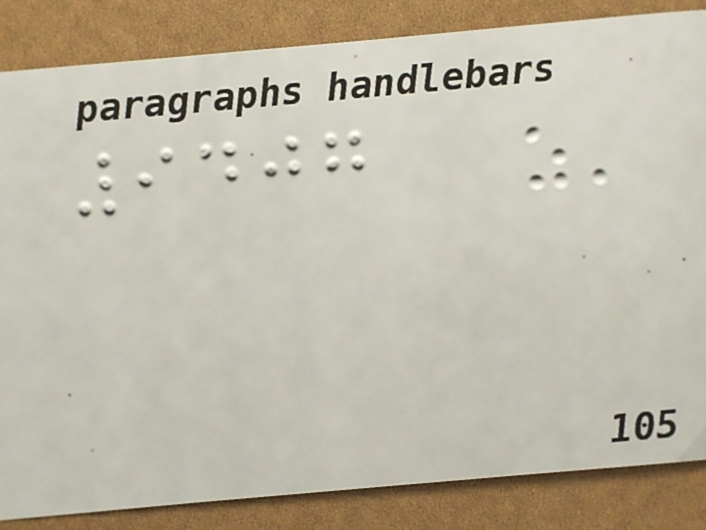9407
